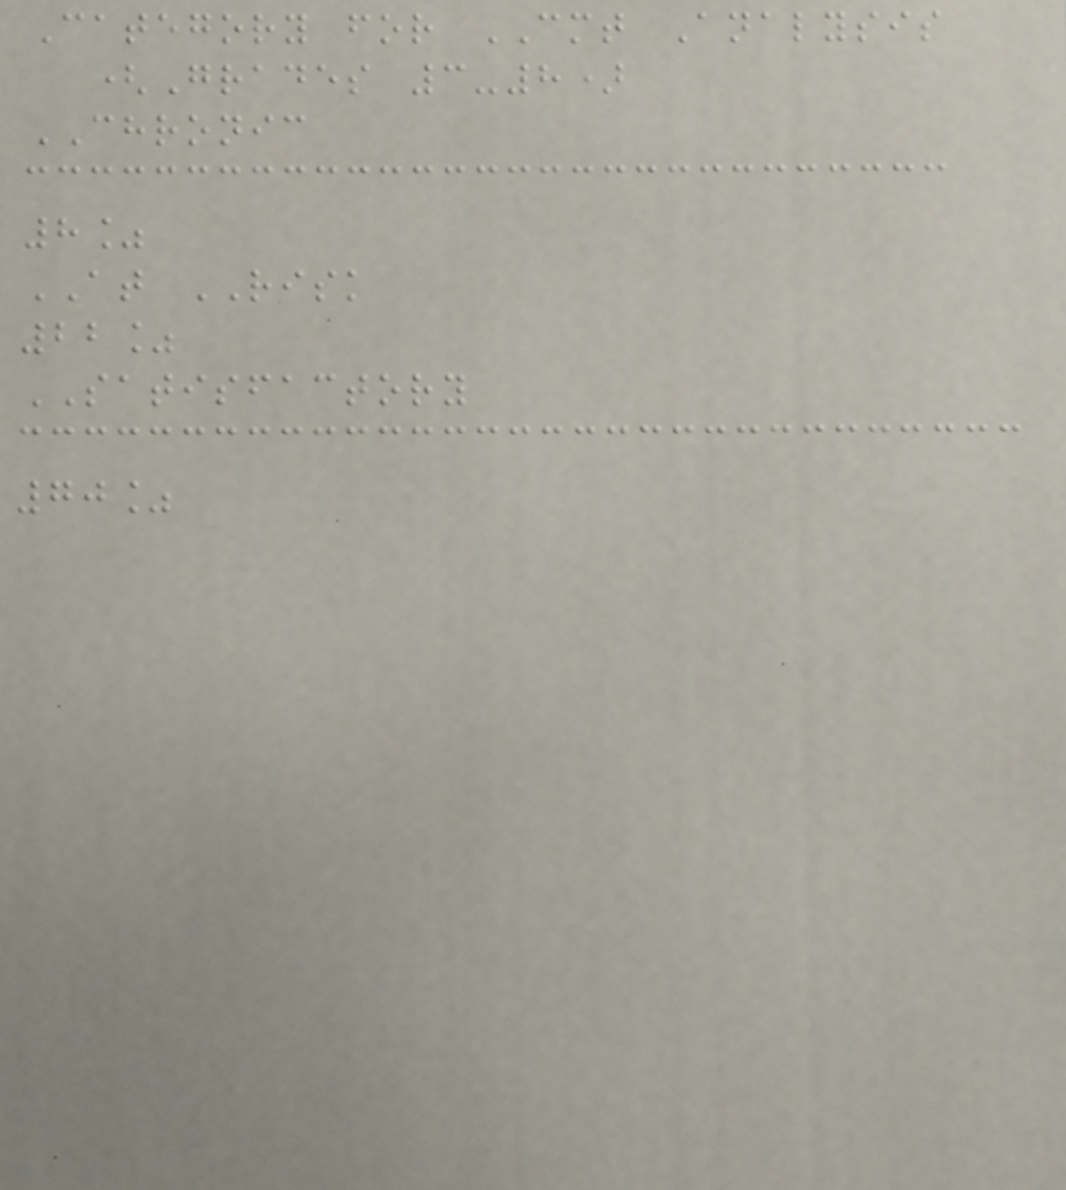Category for CMT Analysis
(Grades 3-8)
CHRONIC
8%
AT RISK
22%
SATISFACTORY
70%
